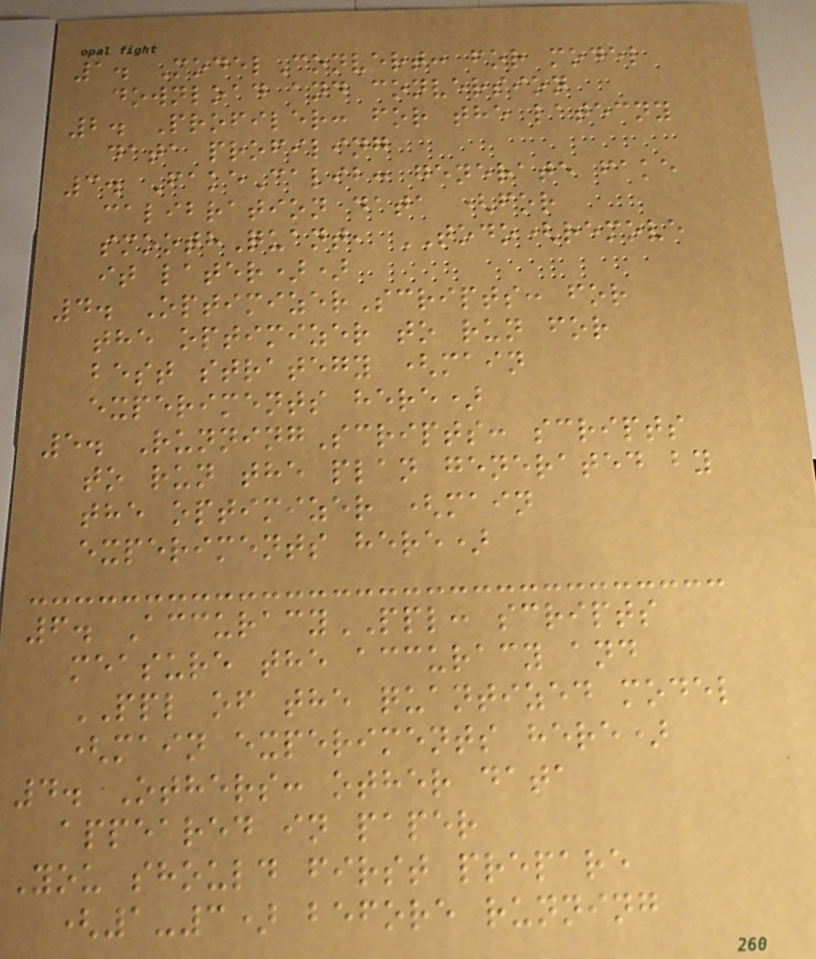1. ModelConvert: for model
download and conversion
2. Profiler: for the latecny
data profiling
3. FakeCalib: generate fake
calibration data (for
smoothQuant, TODO(remove
it later))
4. OptimizerScripts: for
the optimizer to run for
best strategy (main
experiments here)
5. RunningScripts: scripts
to run the plan generated by
the optimizer (main
experiments here)
6. AccuracyPPL: scripts
measure the accuracy and
PPL of the quantized model
(main experiments here)
4. Others: other data
appeared in paper
You should first prepare
(1-3) before running
